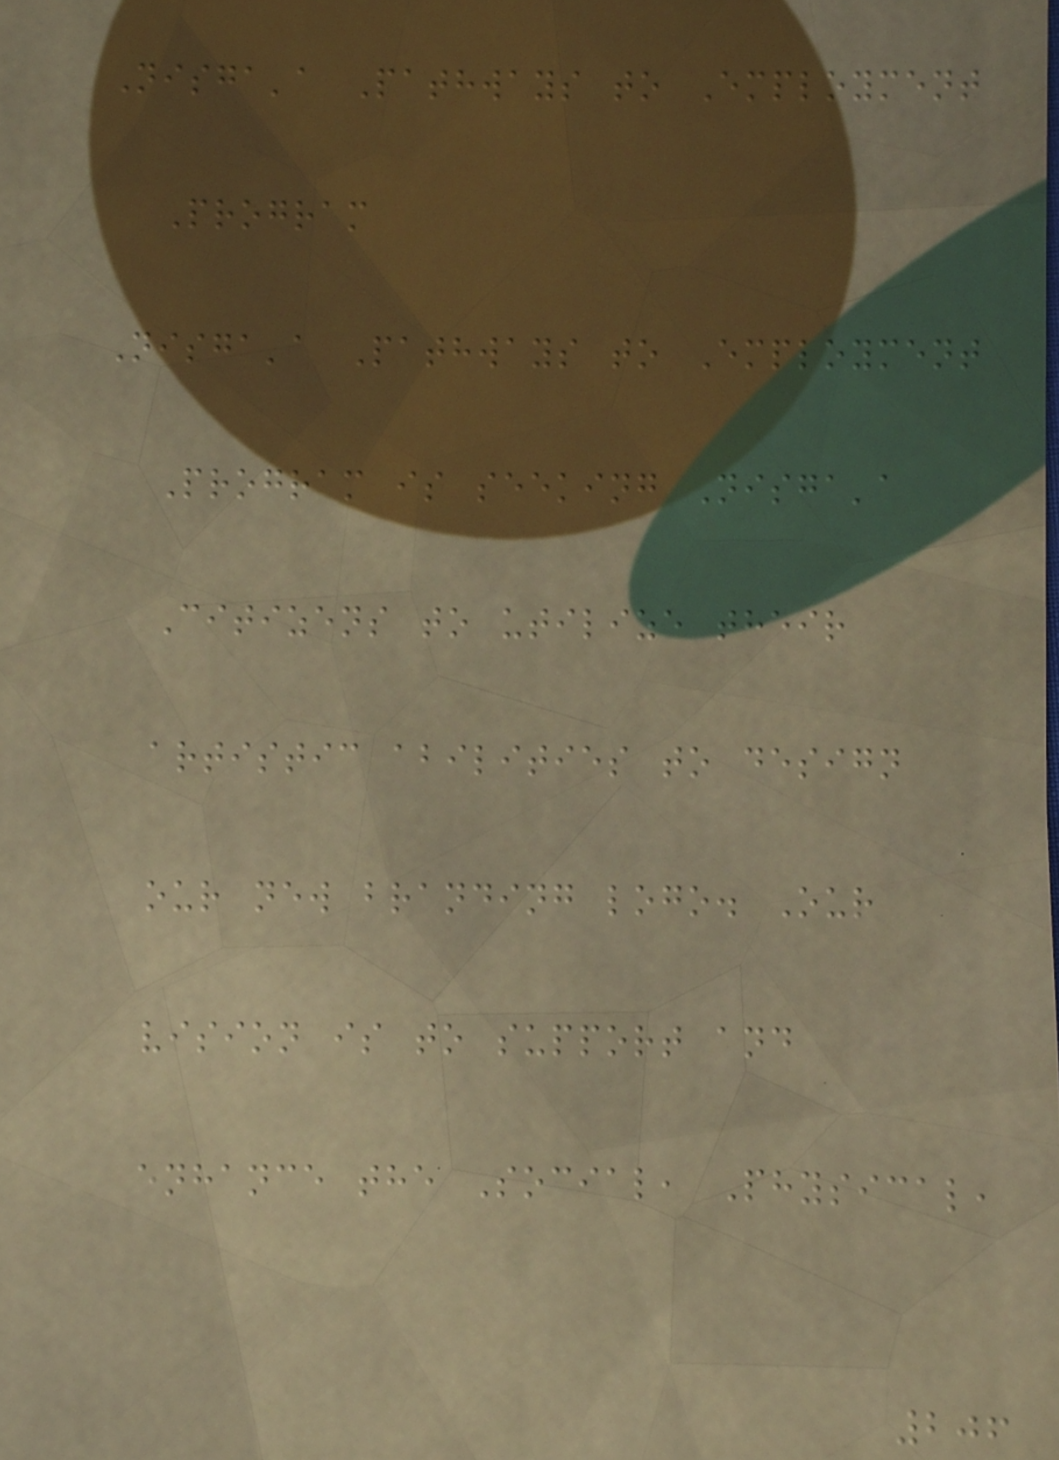Nisga'a Pathways to Employment
Program
Nisga'a Pathways to Employment
Program is seeking Nisga'a
Citizens to utilize their
artistic abilities to design
our new branding logo. Our
vision is to support and
enhance the Social, Physical,
206
